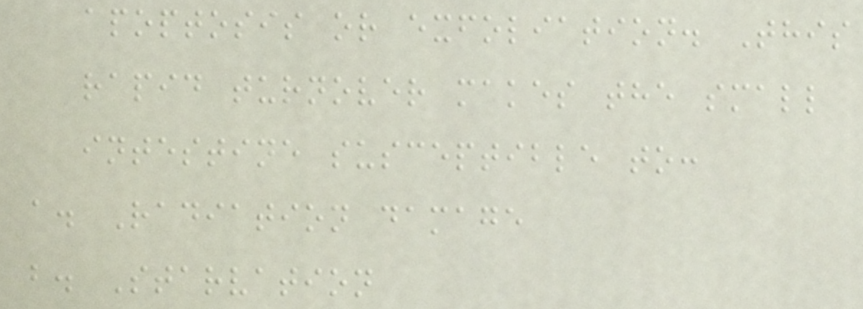apoptosis or exfoliation. This
rapid turnover makes the small
intestine susceptible to:
a. Radiation damage
b. Starvation
